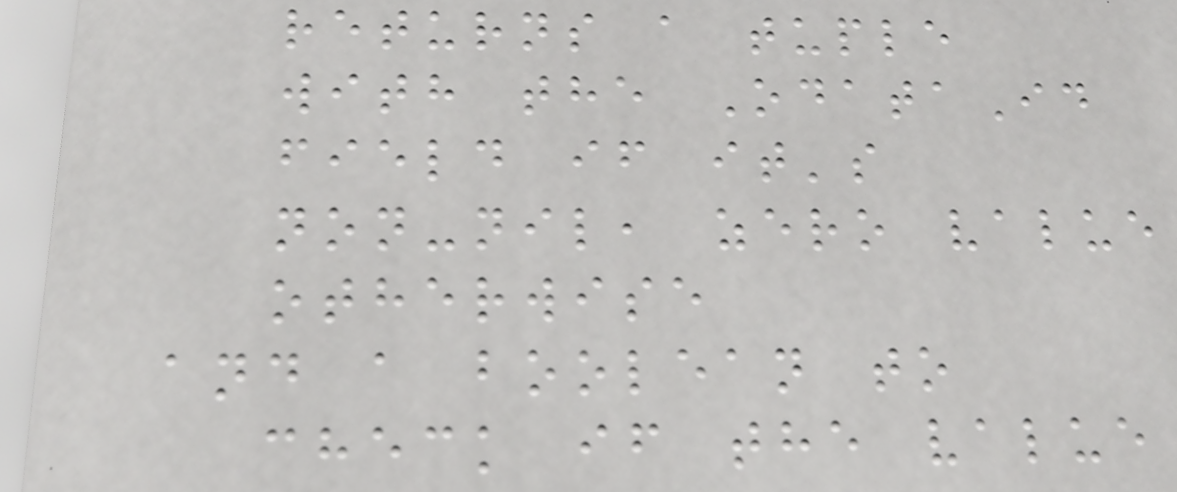returns a tuple
with the OdataId
field if it's
non-nil, zero value
otherwise
and a boolean to
check if the value
